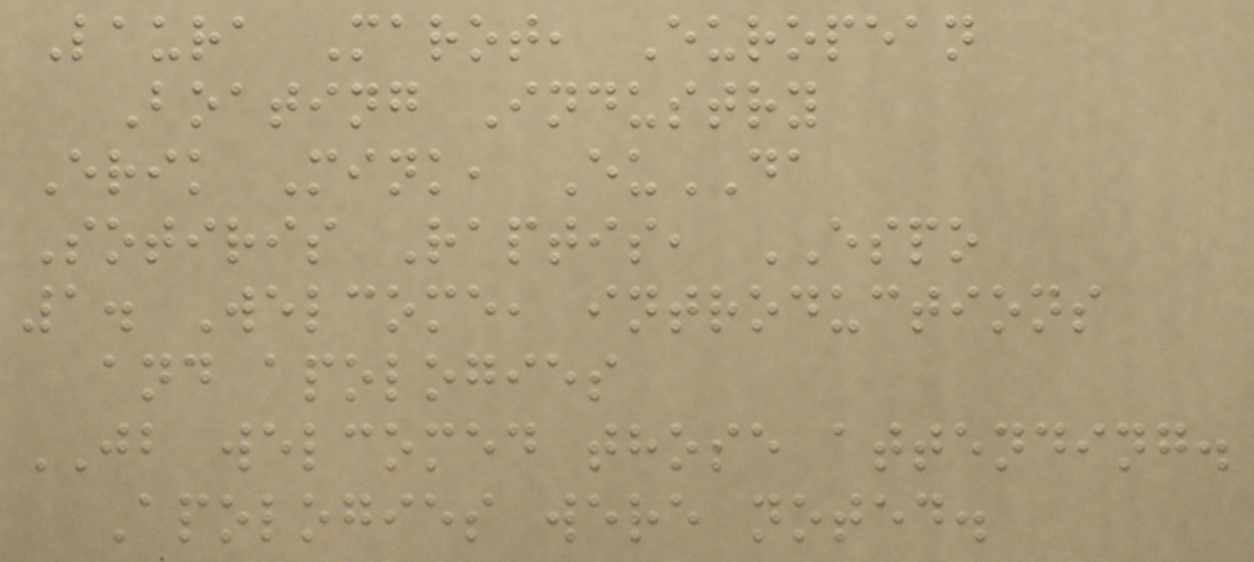Laura Marot, European
Boating Industry
Erik Mink, EuDA
Sotiris Raptis, ESPO
1. Welcome, introductions
and apologies
JB welcomed those attending.
Apologies were noted.
